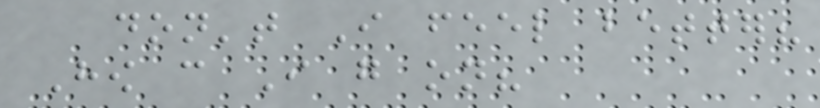don't I feel better?
How can I go on?
